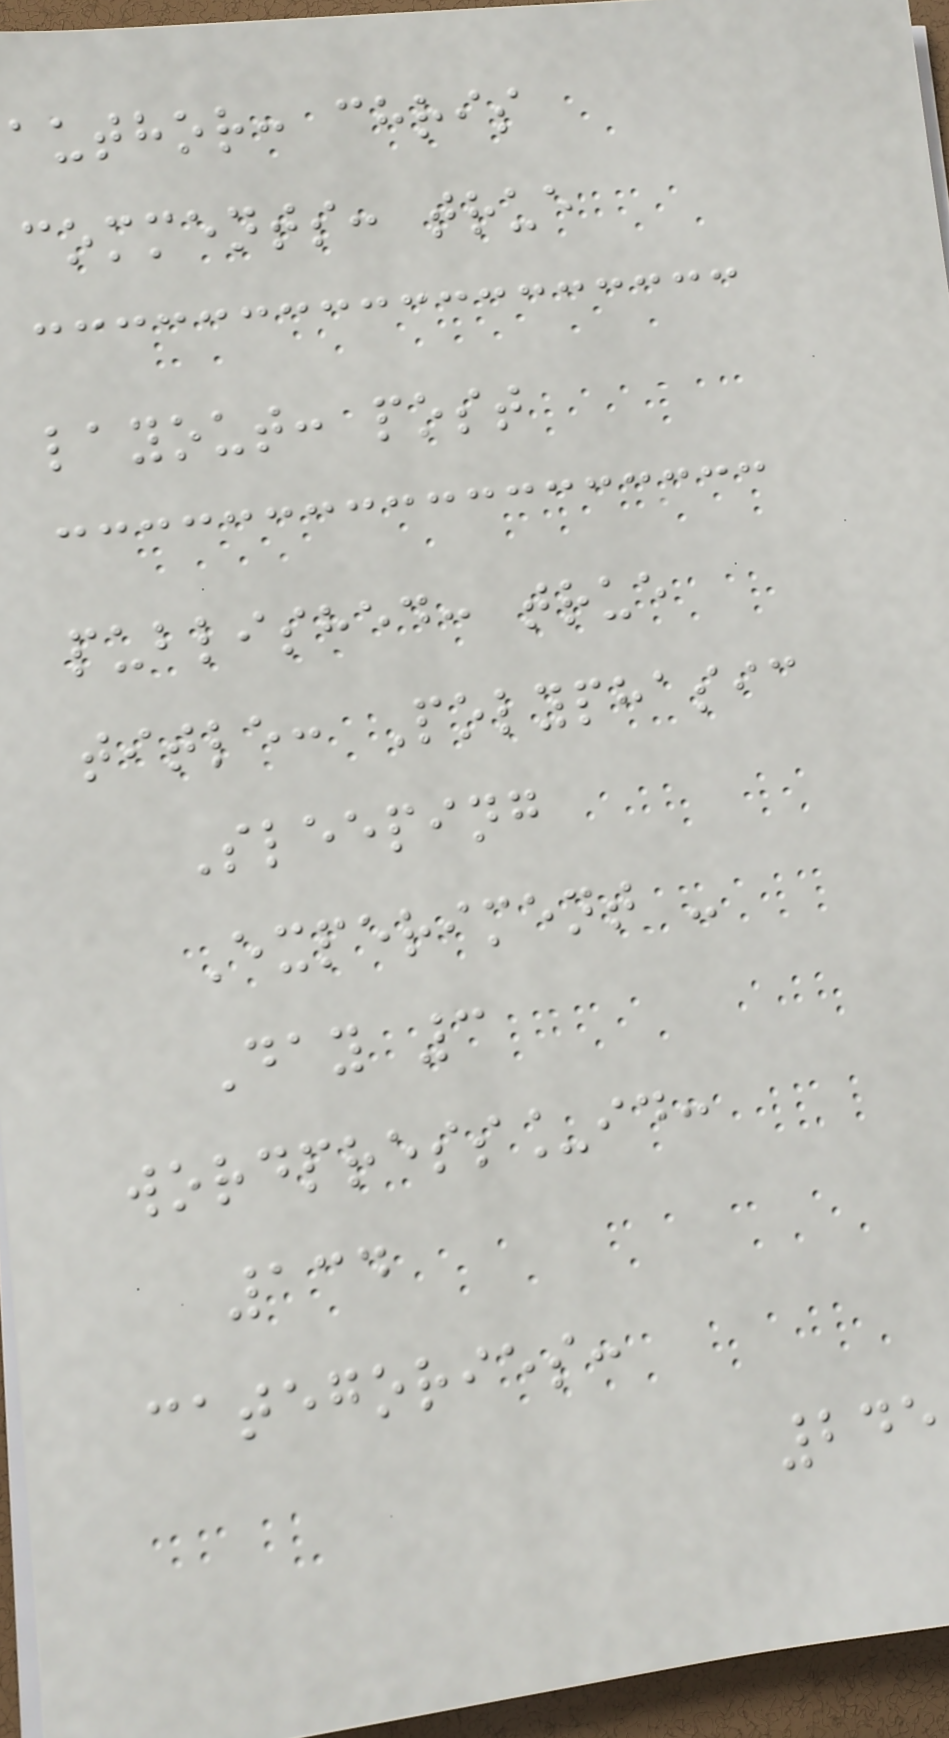author: chris
comments: true
layout: post
published: true
title: Polyphasic
Sleeping
Experiment -
Day 3
wordpress_id:
134
categories:
245
